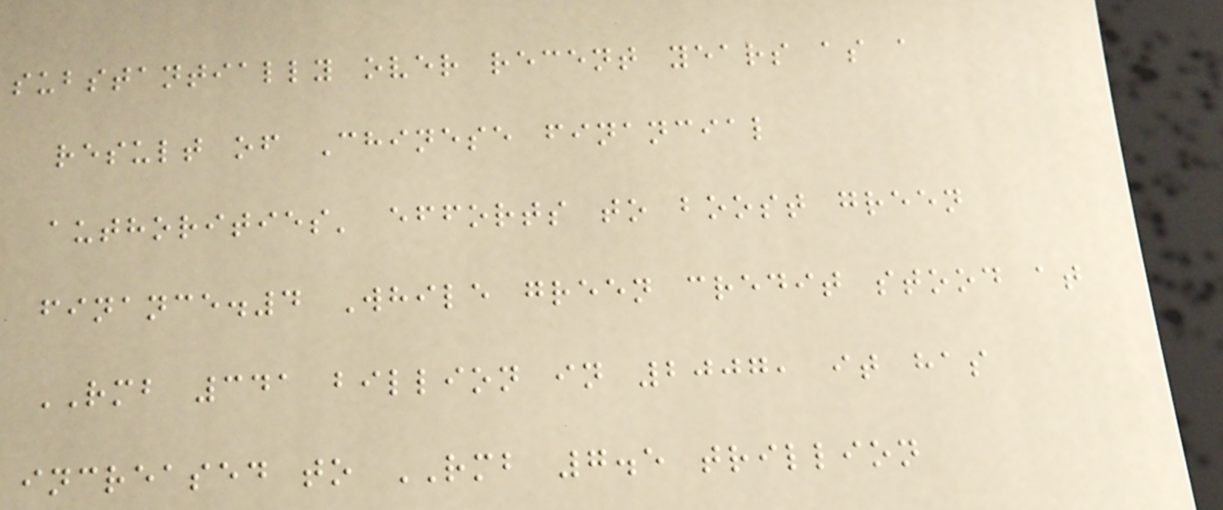substantially over recent years as a
result of Chinese financial
authorities' efforts to boost green
finance.4 While green credit stood at
RMB 341 billion in 2007, it has
increased to RMB 7.5 trillion
